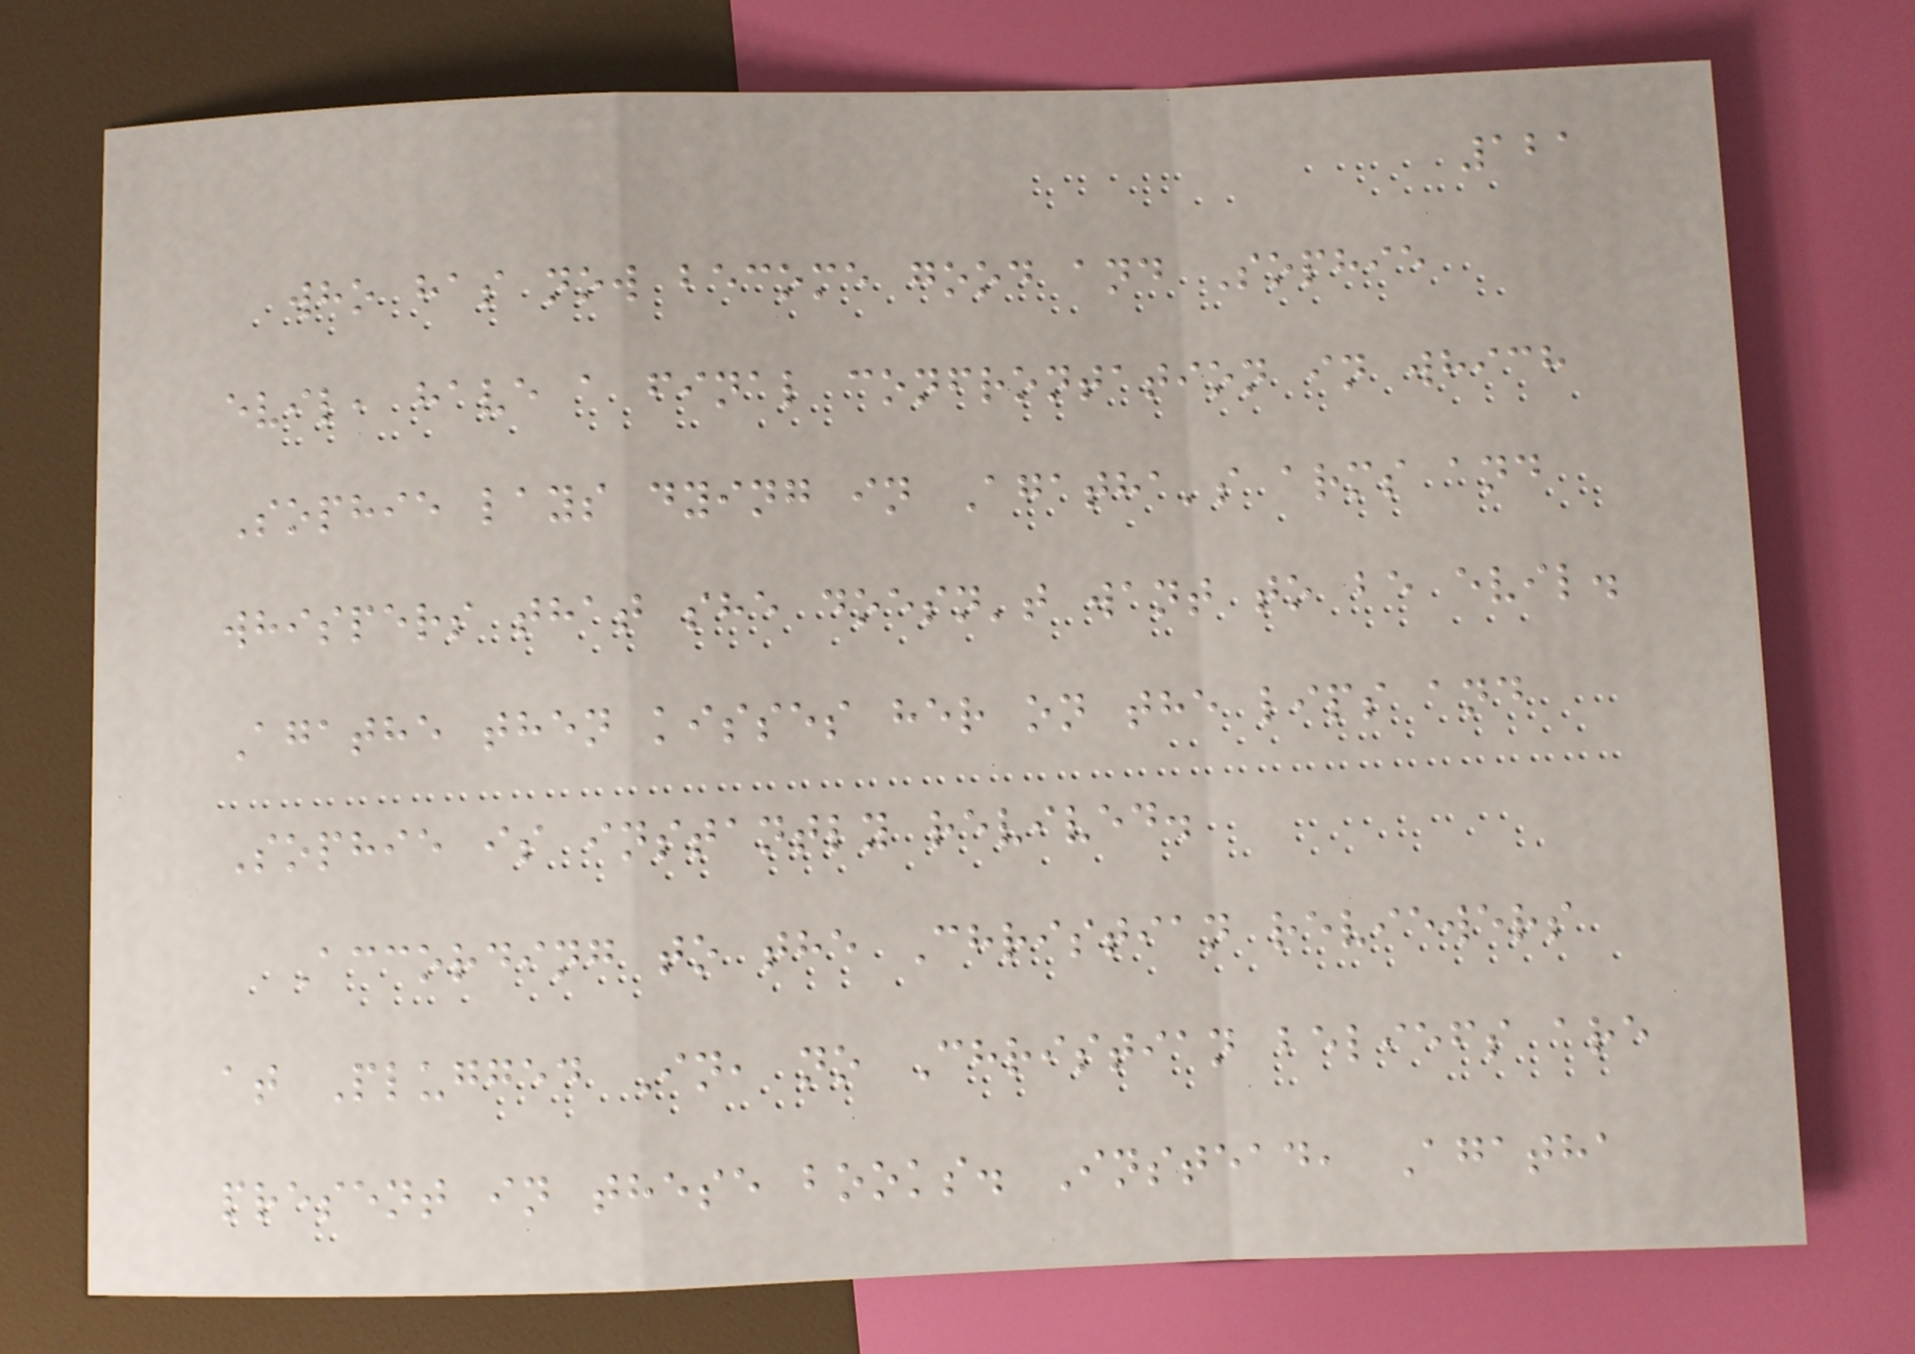121
who has now become good and Sophie
evil, have a final confrontation in which
Sophie lays dying in Agatha's arms and
whispers that she doesn't want to be evil.
Agathe then kisses her on the lips and
Sophie is instantly revived.
According to the Christian reviewers
at Plugged In, no Christian beliefs are
present in these books. Instead, Agatha
